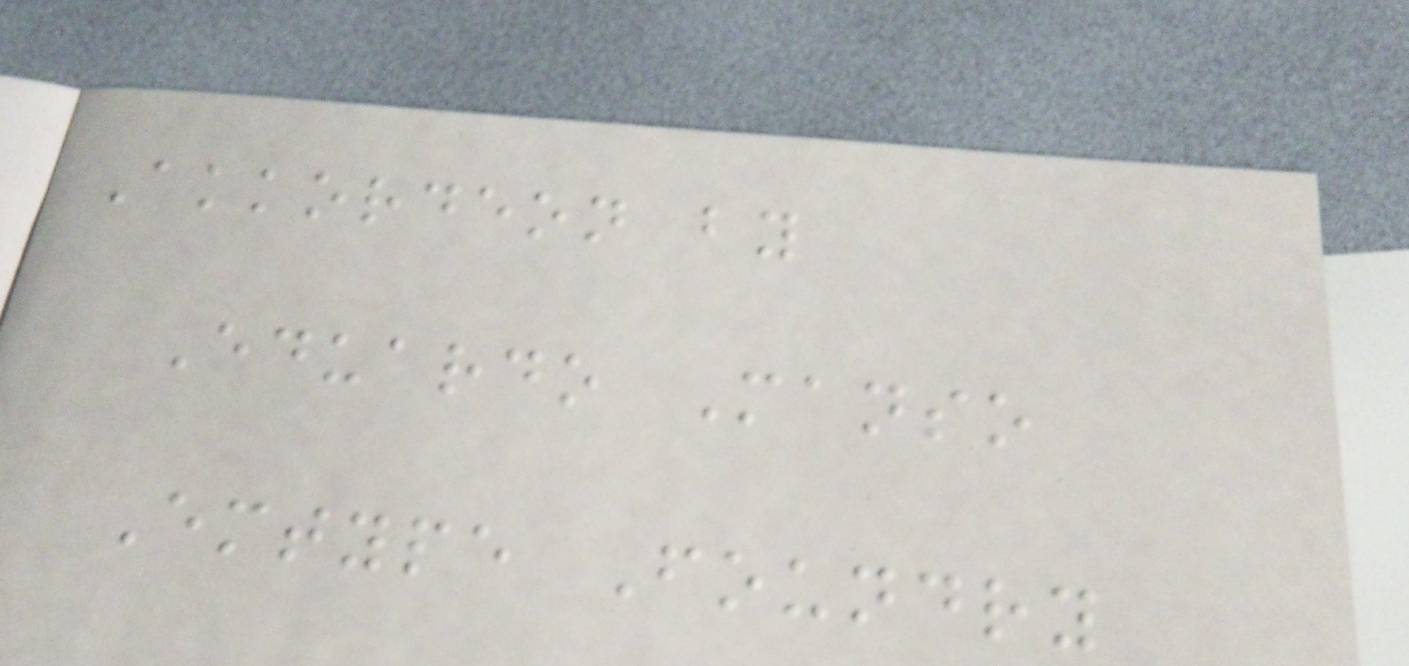Akkordeon by
Eduardo Manso
Emtype Foundry
